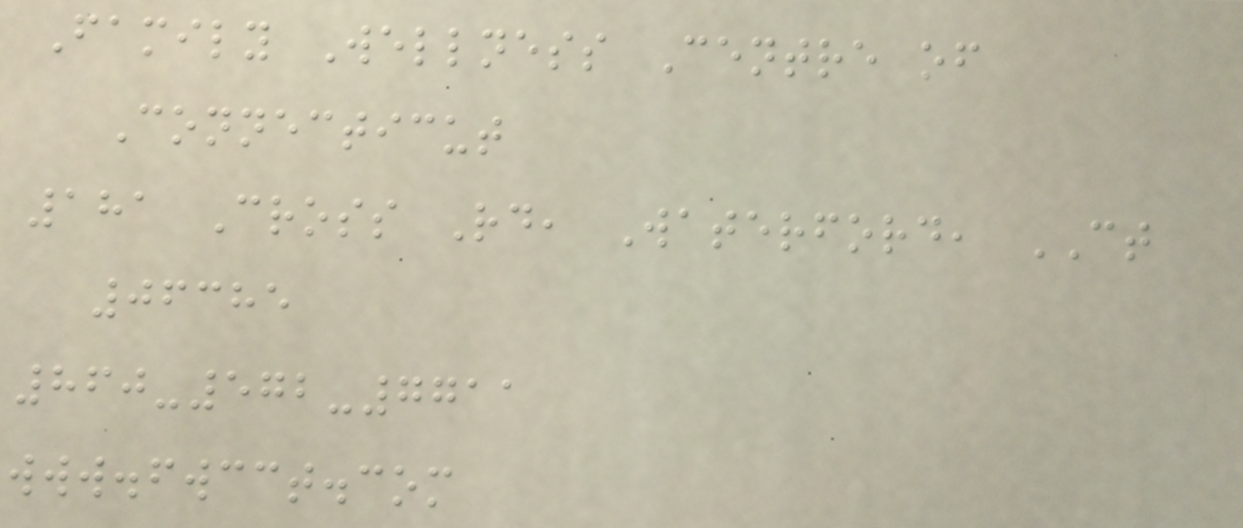Family Wellness Centre of
Connecticut
181 Cross Rd, Waterford, CT
06385
860-572-7711
www.fwcct.com
